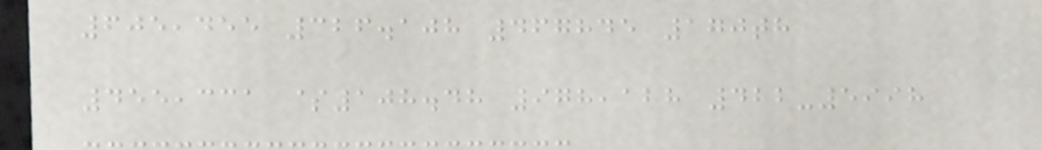605,455 326.108 467845 170th
455,331 $108.48 978,128 422-5998
